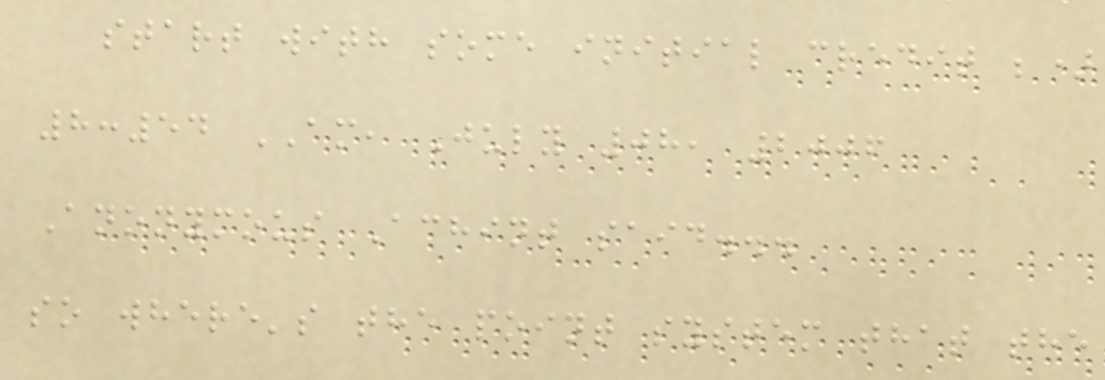start with some initial credit ;)
8:54 AM, July 08, 2006
Anonymous Achint said...
so where's the point system that the
